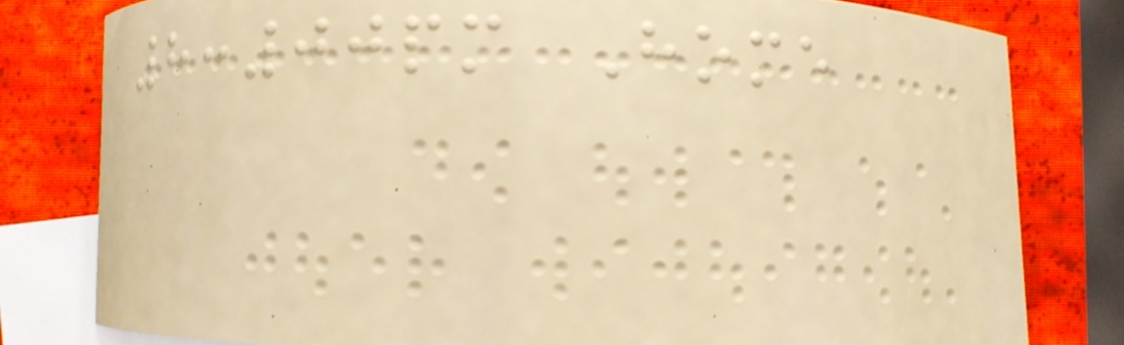8:00pm Home
